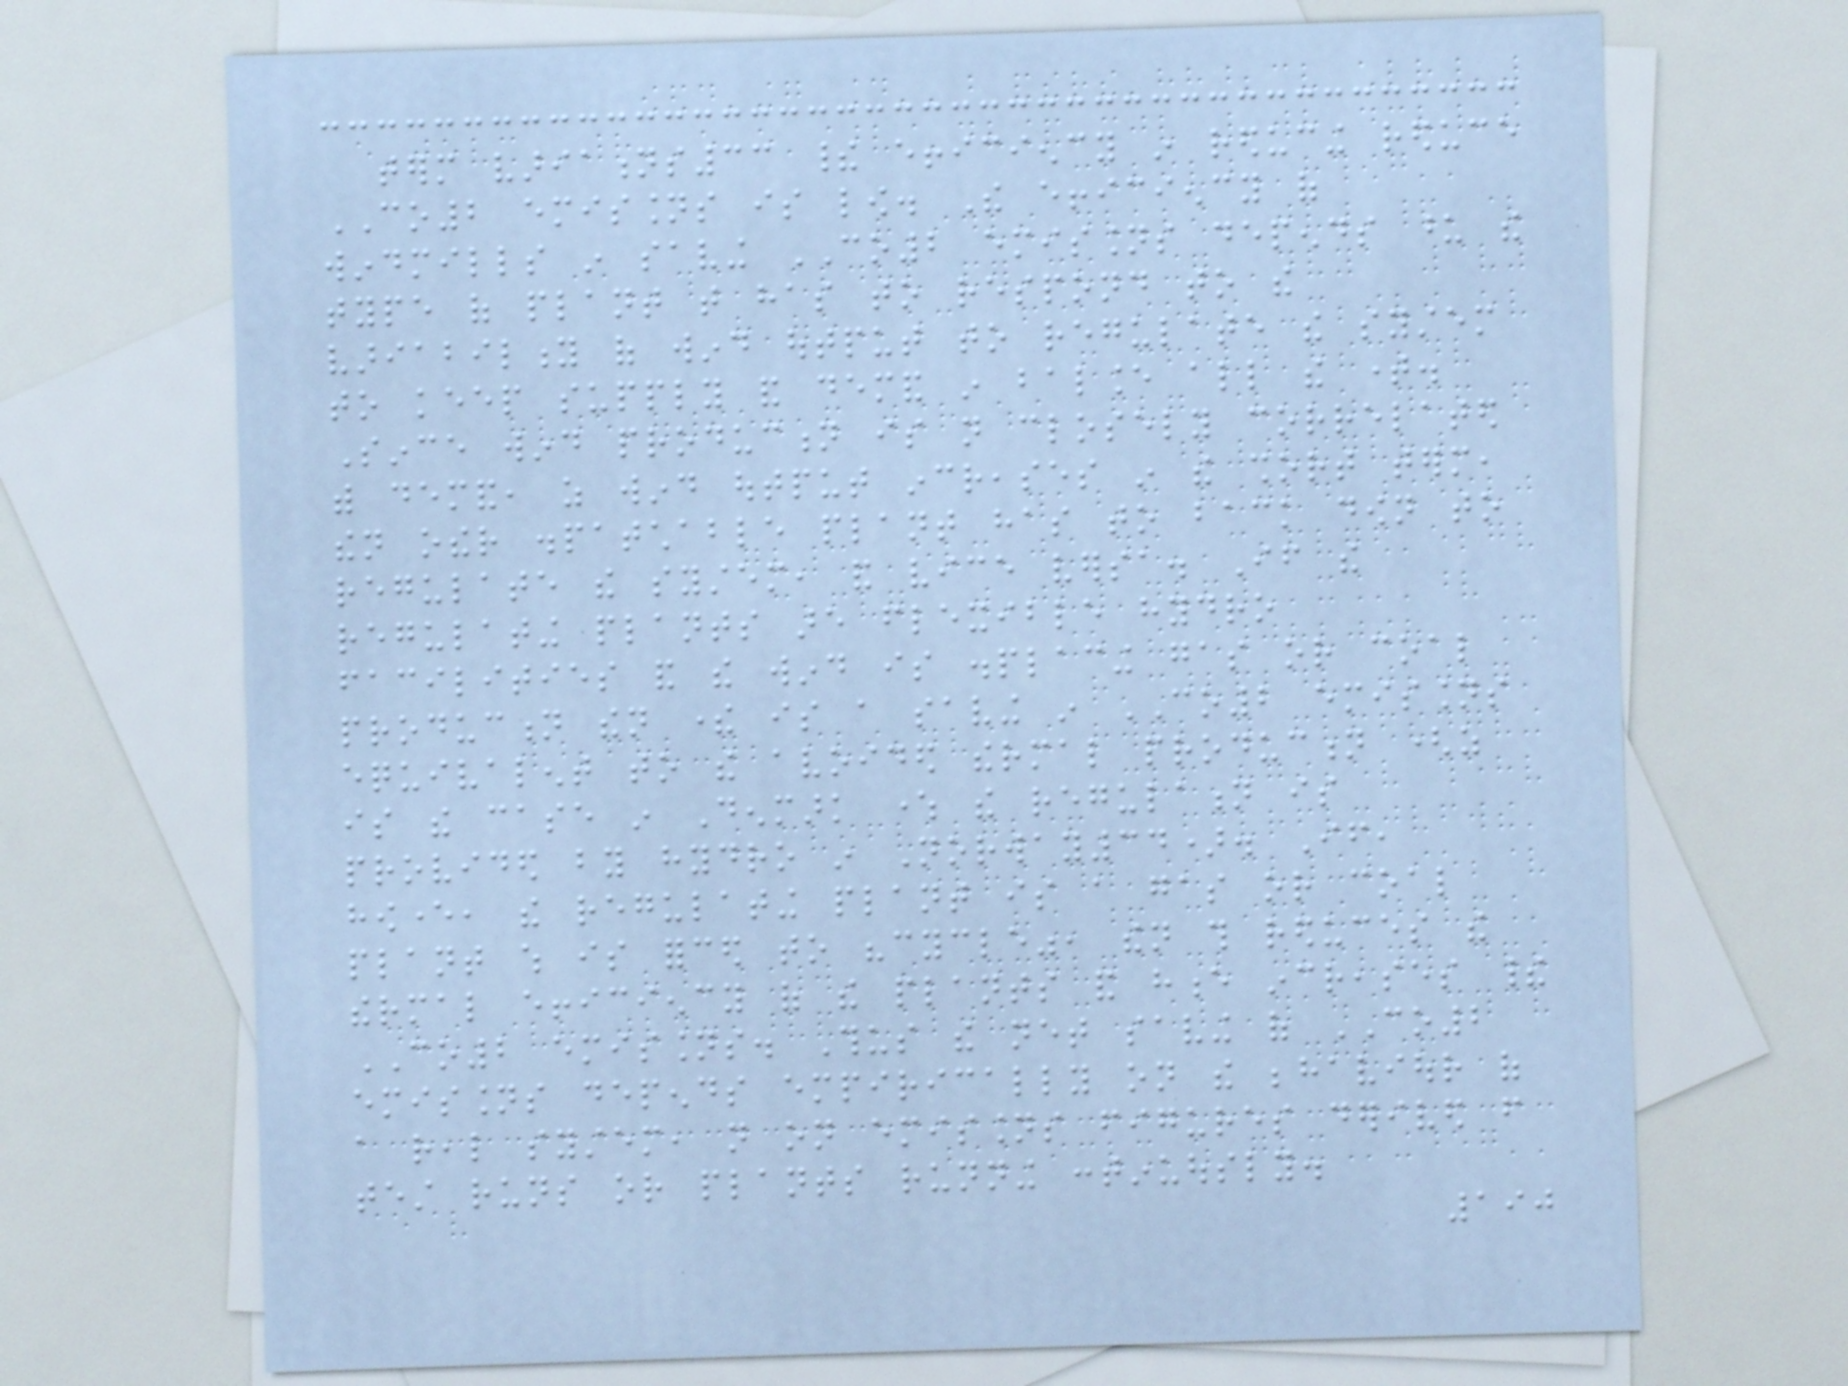term variations33 their efficiency in reducing reduce
CO2 emissions is low. The efficiency of
windmills in saving CO2 emissions depends upon the
type of plant that has to respond to the
variability of wind output to regulate the system
to keep supply and demand in balance all the time.
Since wind production is not closely correlated
with demand, as wind output increases in the short term,
then other dispatchable plant has to back down to
regulate the system, and vice versa. If the
regulating plants are flexible hydro
facilities and the wind is displacing gas or coal
production then there is a saving in CO2 emissions
equivalent to the avoided thermal production (as
is the case in Denmark where the regulation is
provided by hydro in Norway34). If,
however, the regulating plant is a gas or coal
plant which is forced to "cycle", then this reduces the
thermal efficiency of the plants and hence increases their
CO2 emissions. Thus the net saving of CO2
emissions depends empirically on the behaviour of
a real system, not on emissions figures derived from
test runs or plants running continuously.
190
